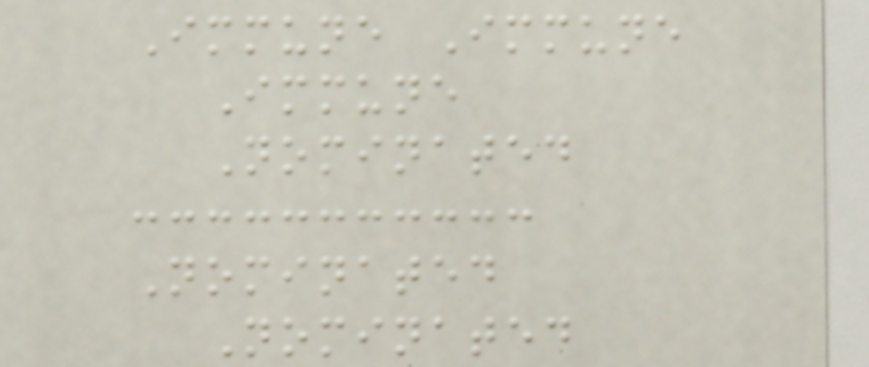Immune Immune
Immune
Nominated
Nominated
Nominated
